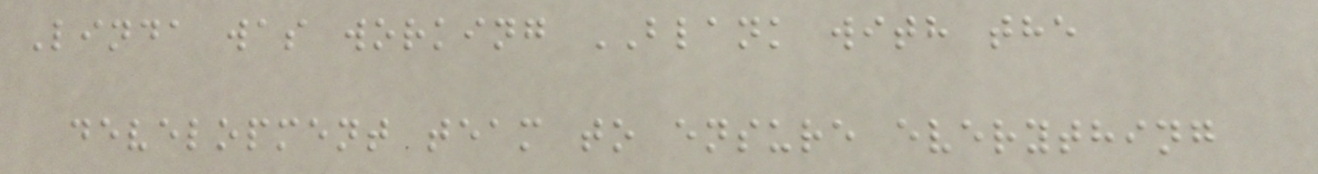Linda was working BLANK with the
development team to ensure everything
